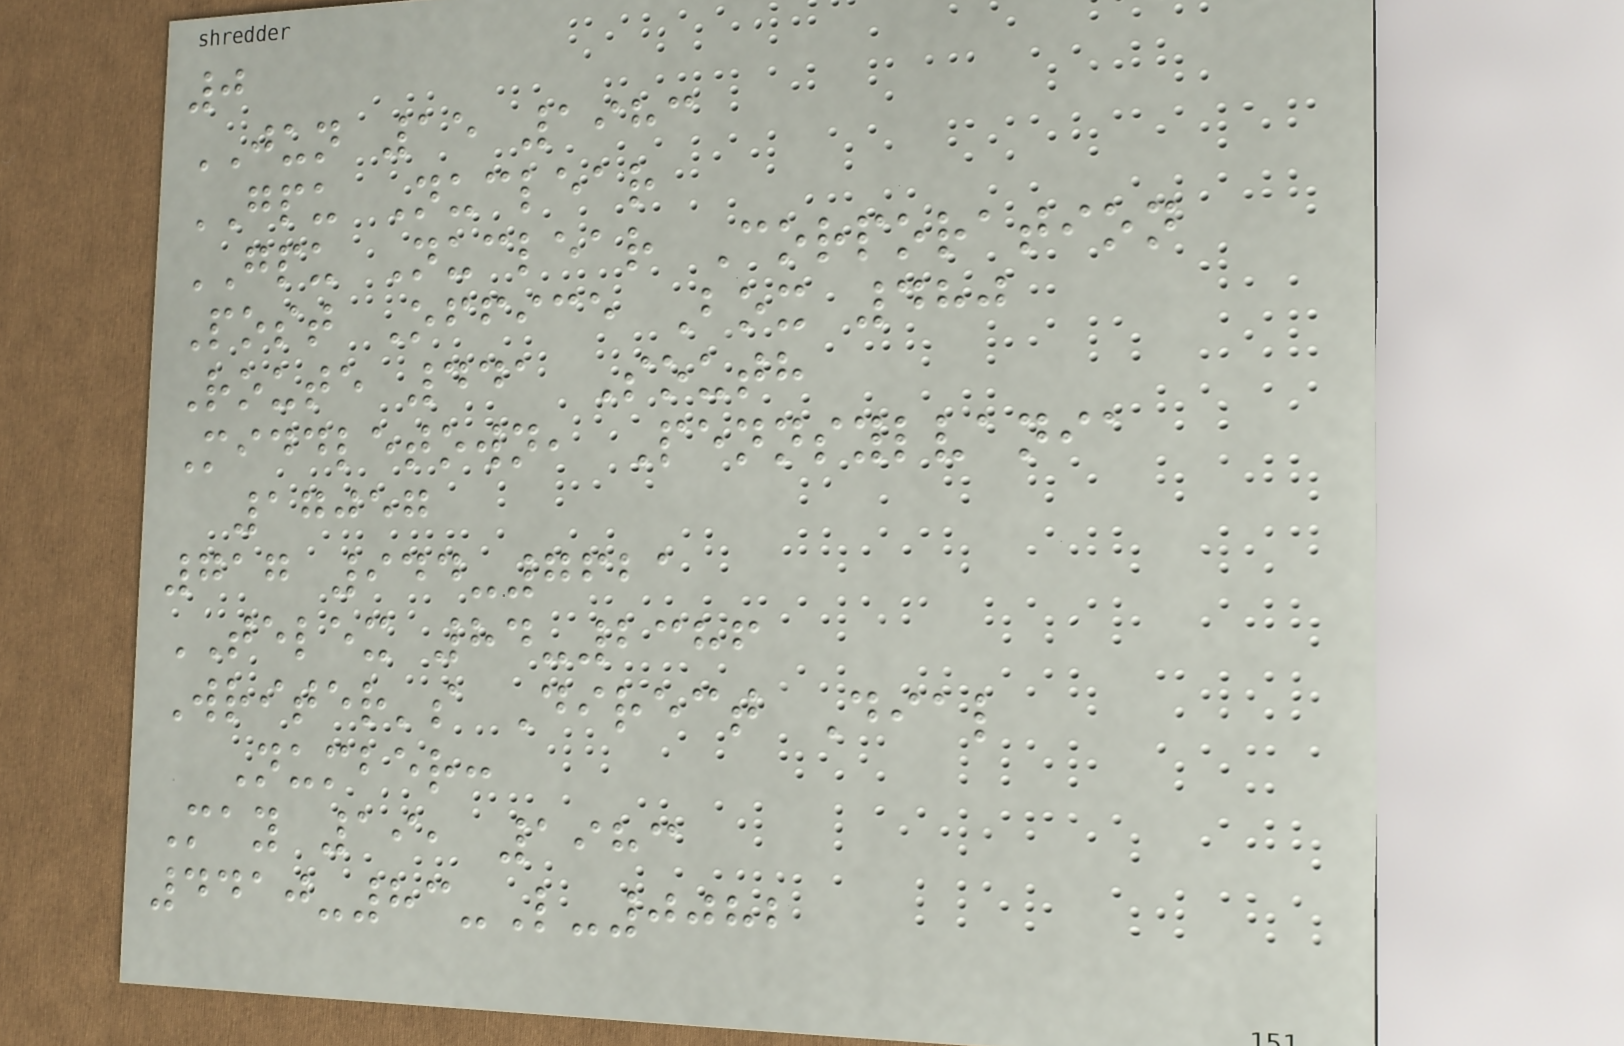0
JUN 15 1983
GPU Nuclear
GPU Nuclear Corporation
Post Office Box 480
Route 441 South
Middletown, Pennsylvania
17057
717 944-7621
TELEX 84-2386
Writer's Direct Dial
Number:
May 19, 1983
4410-83-L-0082
